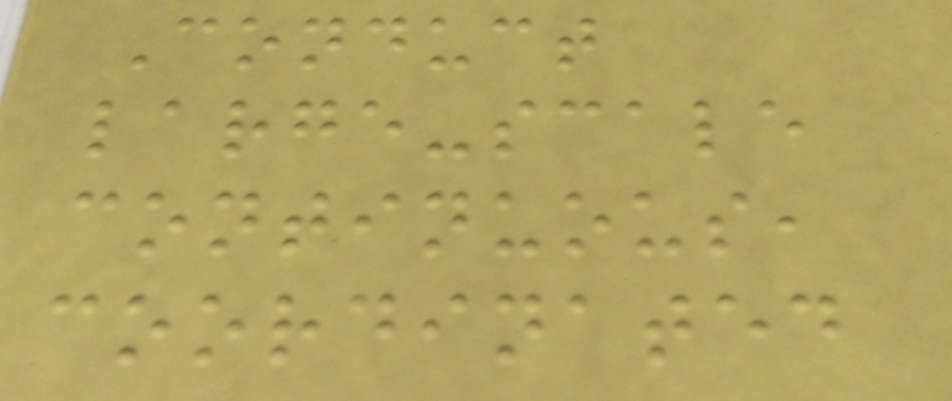Conduct
large-scale
continuous,
coordinated
